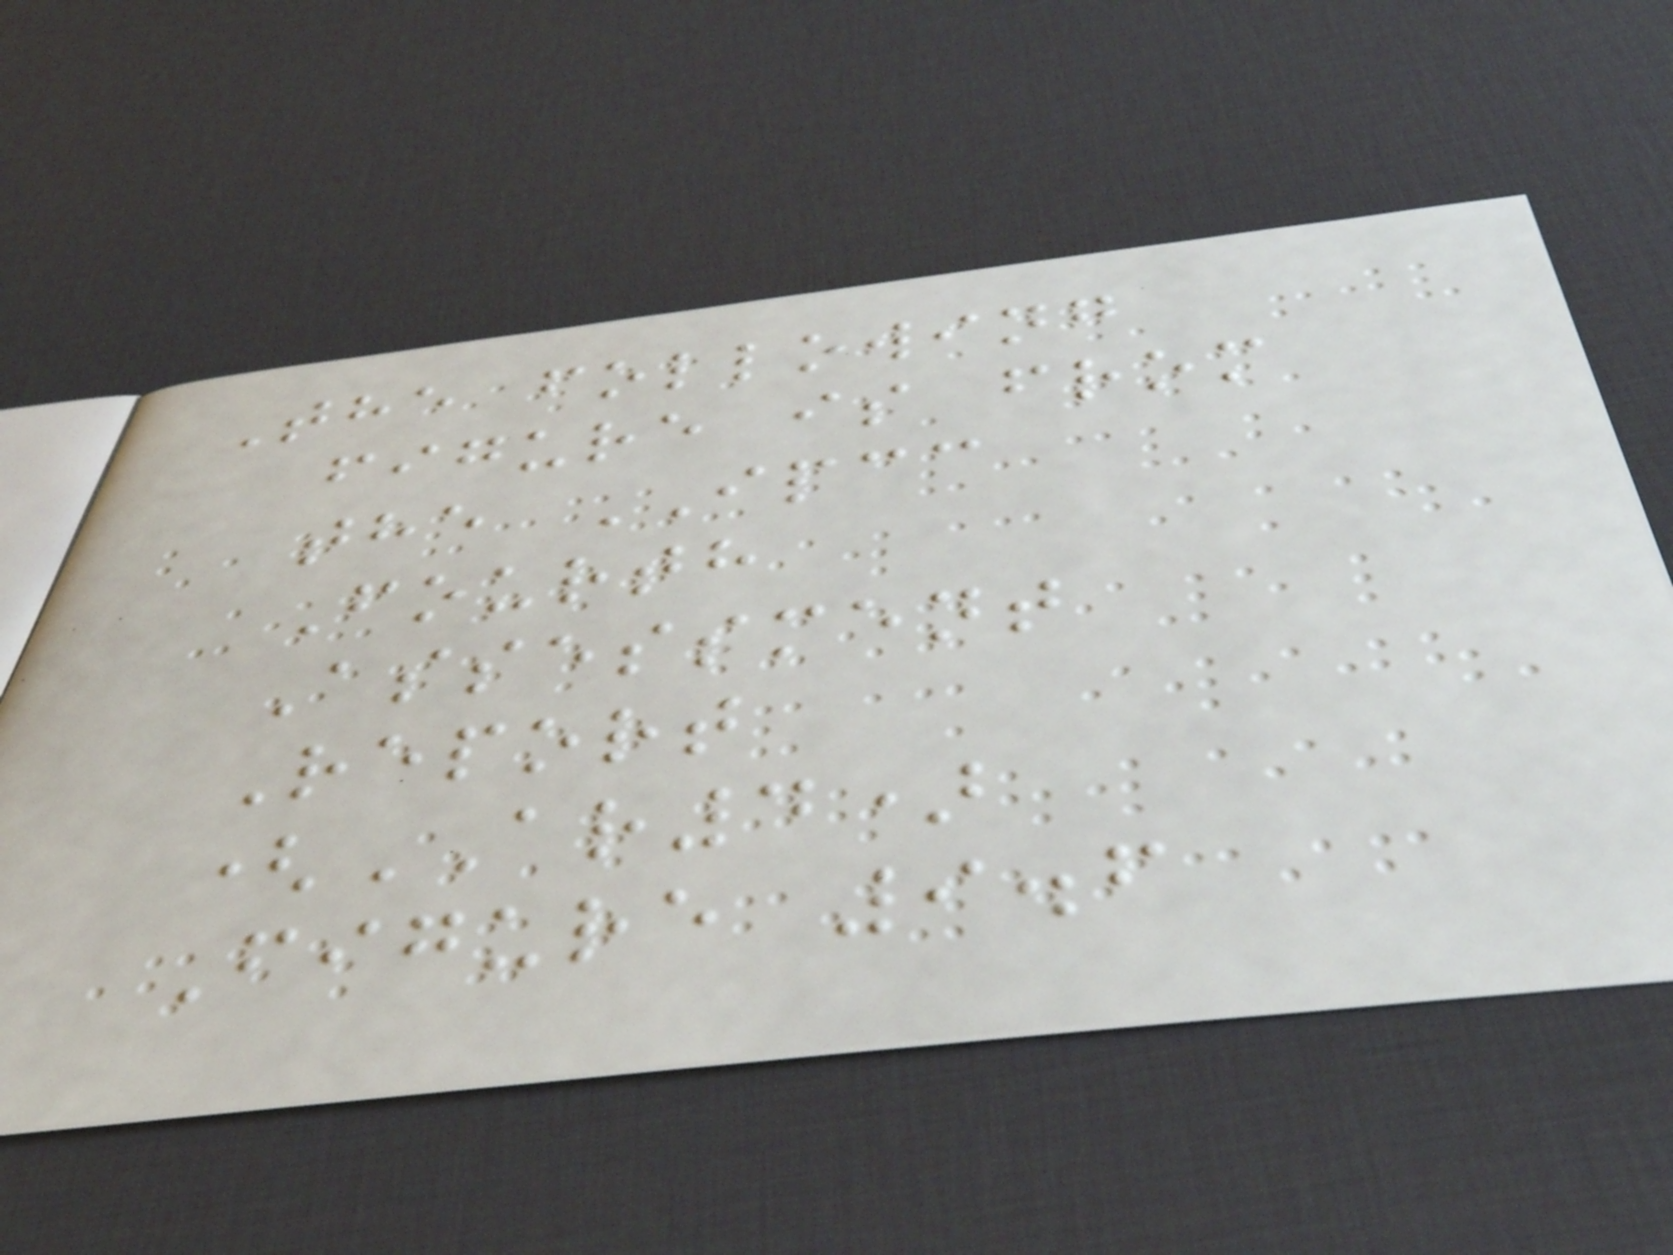The following
figure is from
the IPCC
Fourth
Assessment
Report
(AR4)
Figure 9.6
